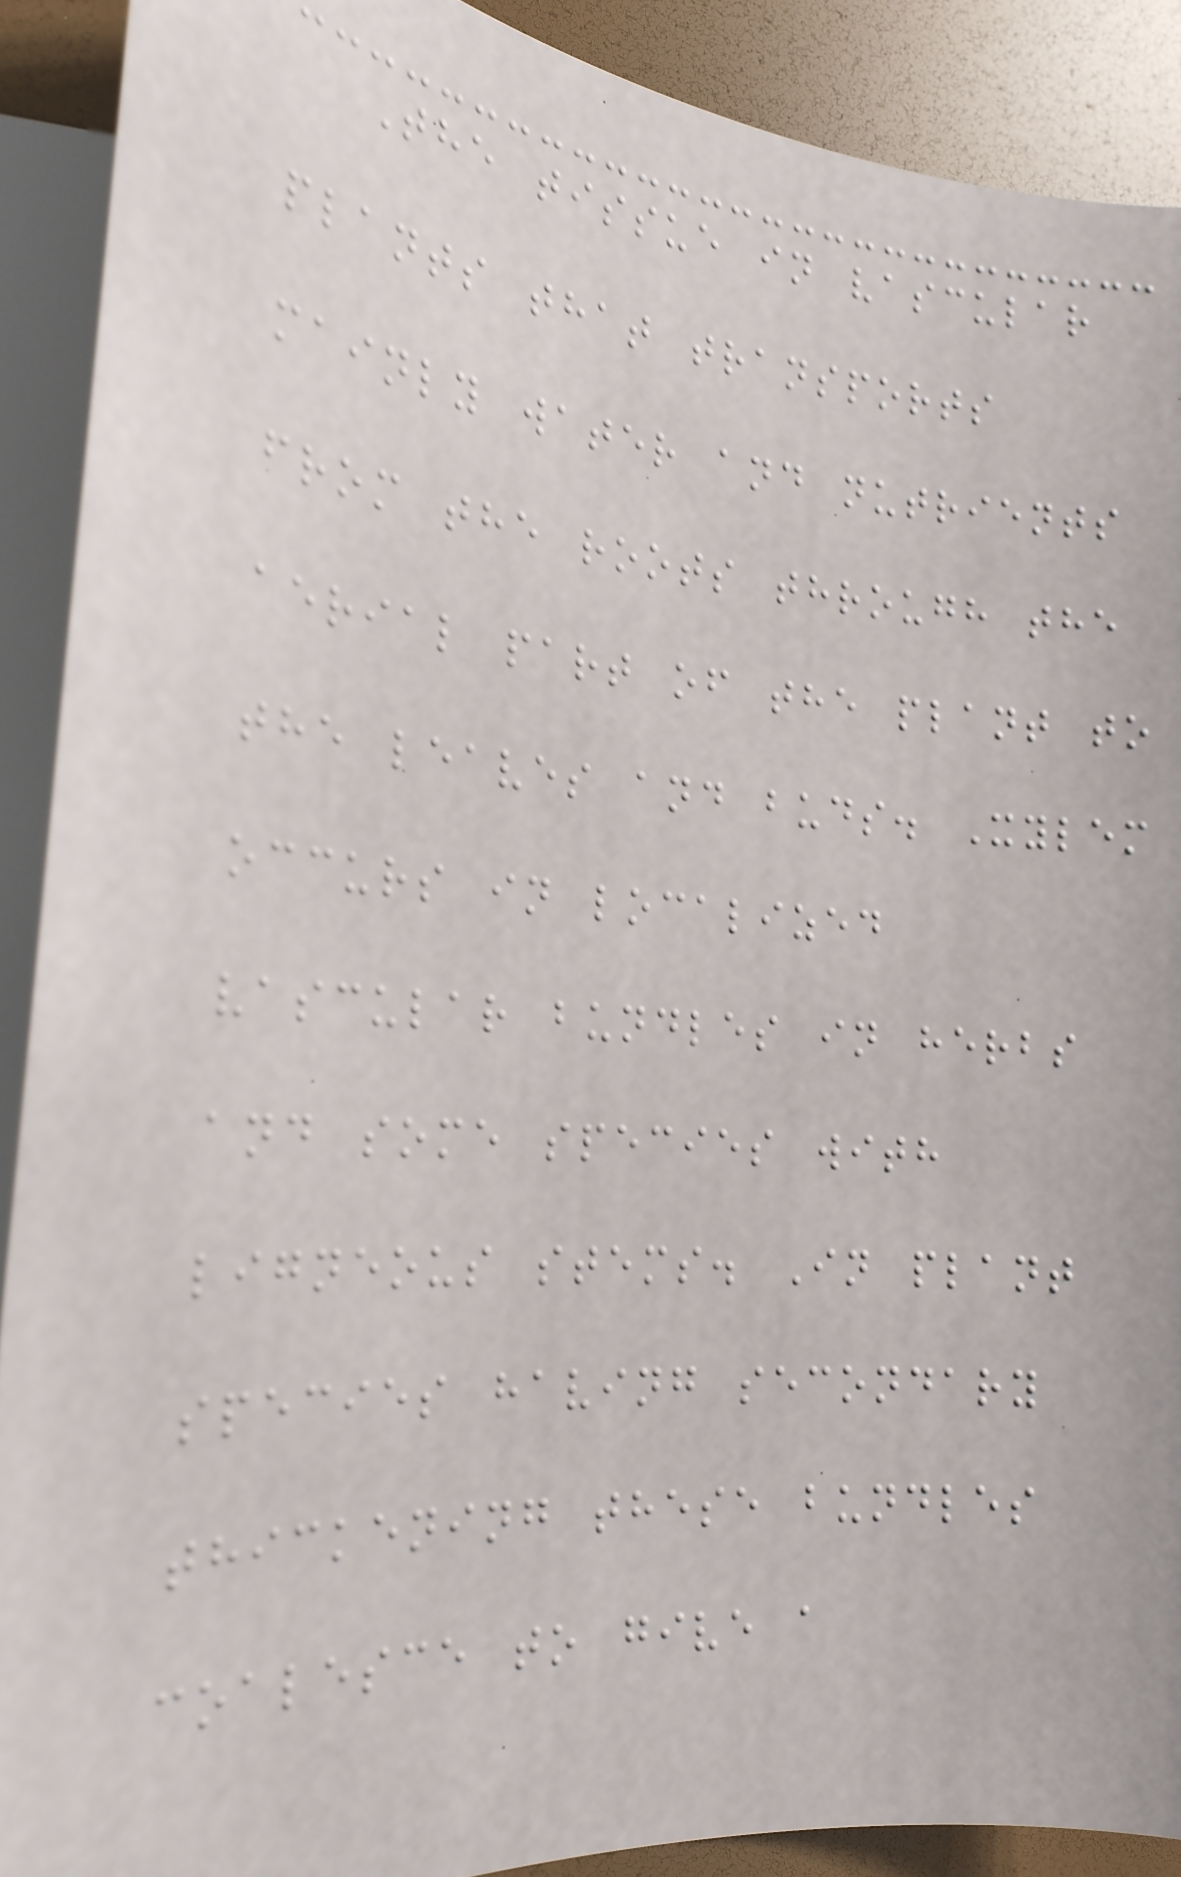The tissue in vascular
plants that transports
mainly water and nutrients
from the roots through the
aerial part of the plant to
the leaves and buds. Xylem
occurs in localized
vascular bundles in herbs
and some species with
ligneous stems. In plant
species having secondary
thickening these bundles
coalesce to give a
